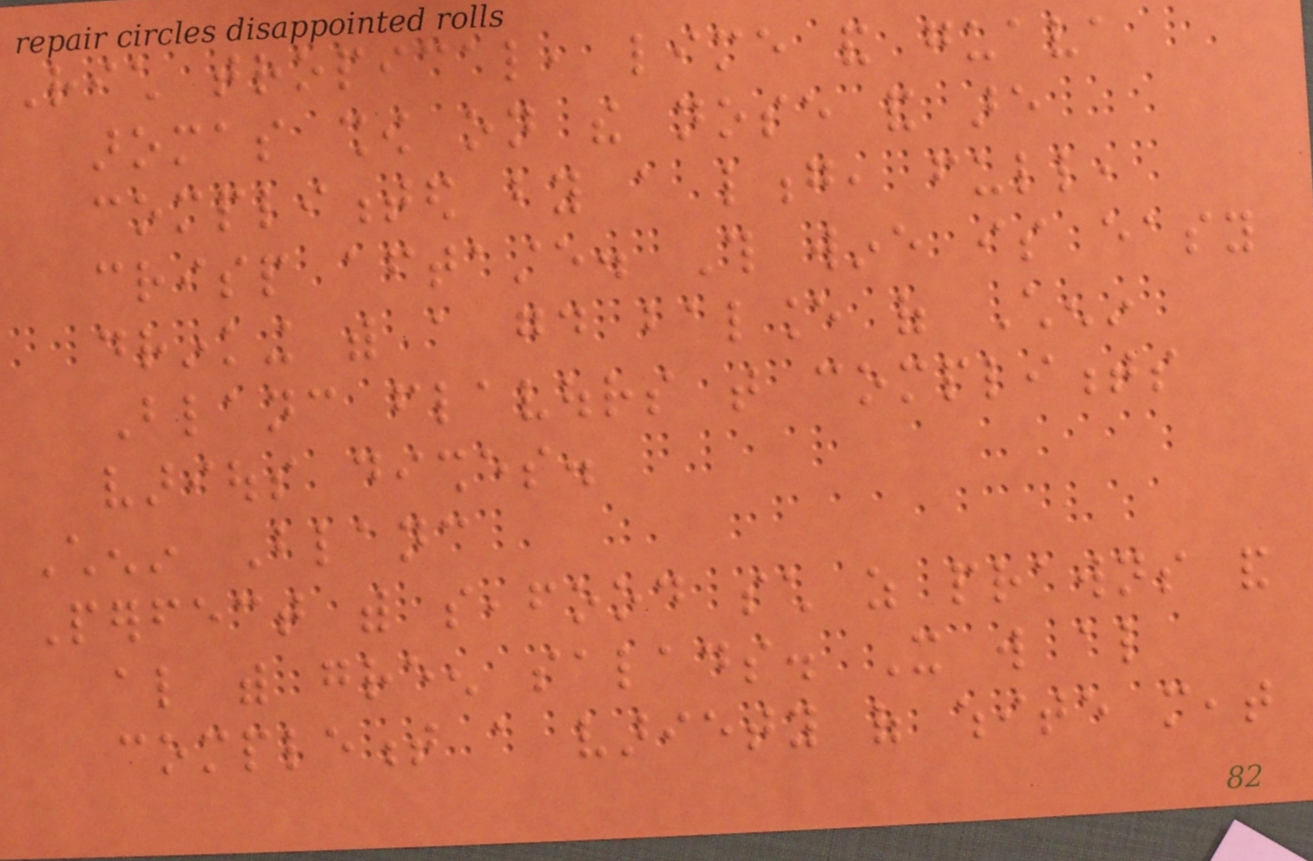Rich tropical, lime and guava
aromas show on the nose and are
complimented by a long, full,
crisp aftertaste. This wine is easy
drinking with a good balance of Chenin
Blanc flavours that compliments
various dishes.
Chenin Blanc
Perfect with seafood such as prawns and
also with green salads. It will also
complement a variety of white meat
